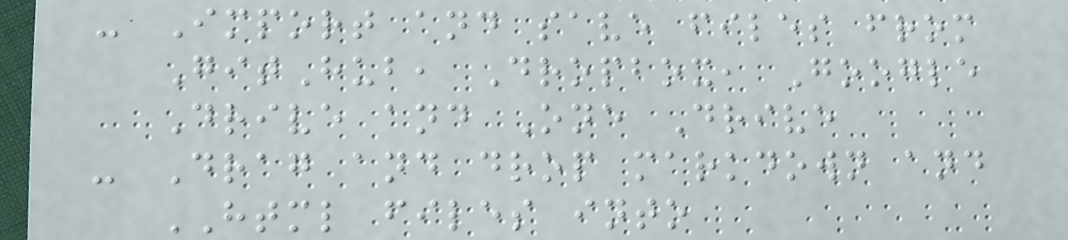- Import and save files from
GitHub, Dropbox, Google
Drive and One Drive
- Drag and drop markdown and
HTML files into
